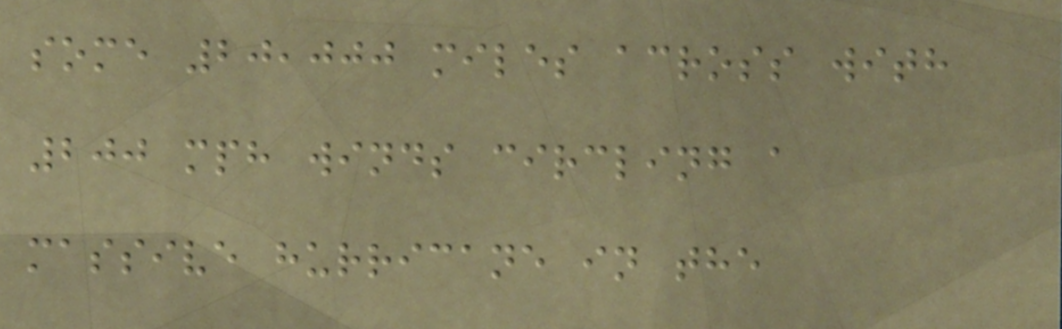some 20,000 miles across with
200 mph winds circling a
massive hurricane in the
